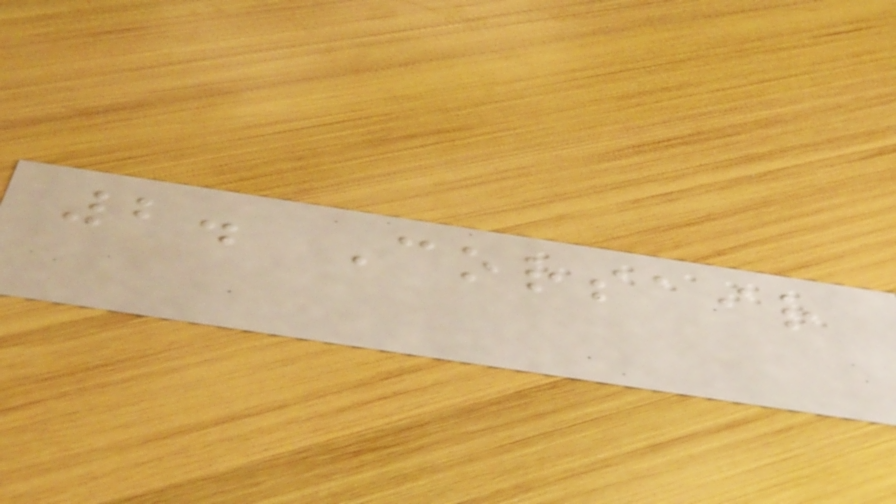2. Corsair
